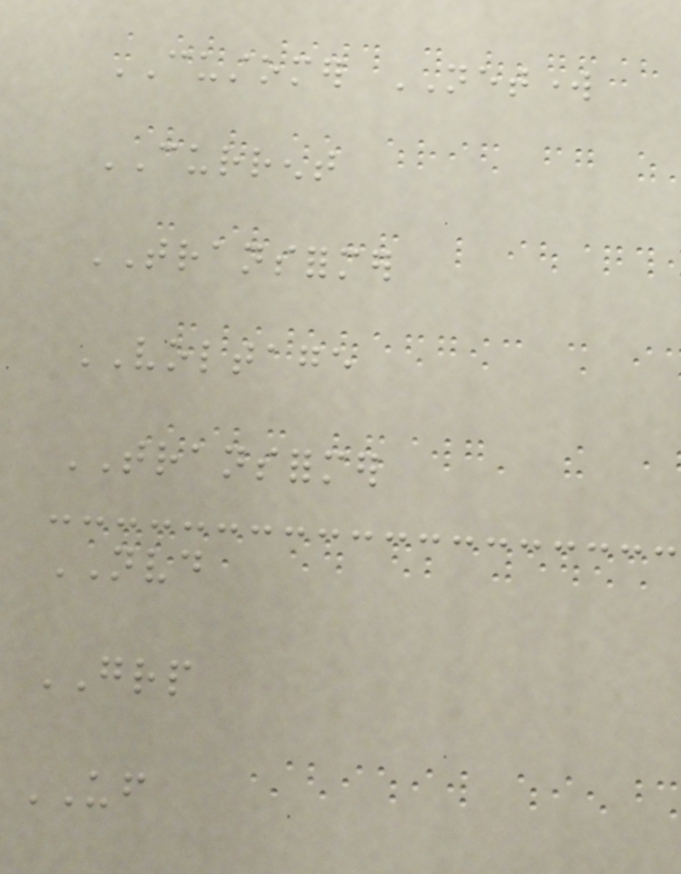CUSTOMER NETWORK
CURRENT
TRANSFORMER
VOLTAGE
TRANSFORMER
NVD
GRP
UF
